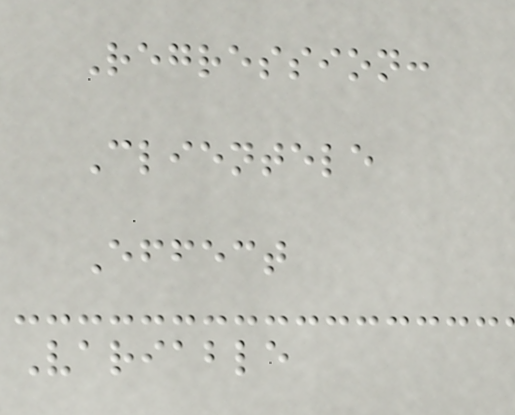Regression:
Clientele
Effect
Variable
